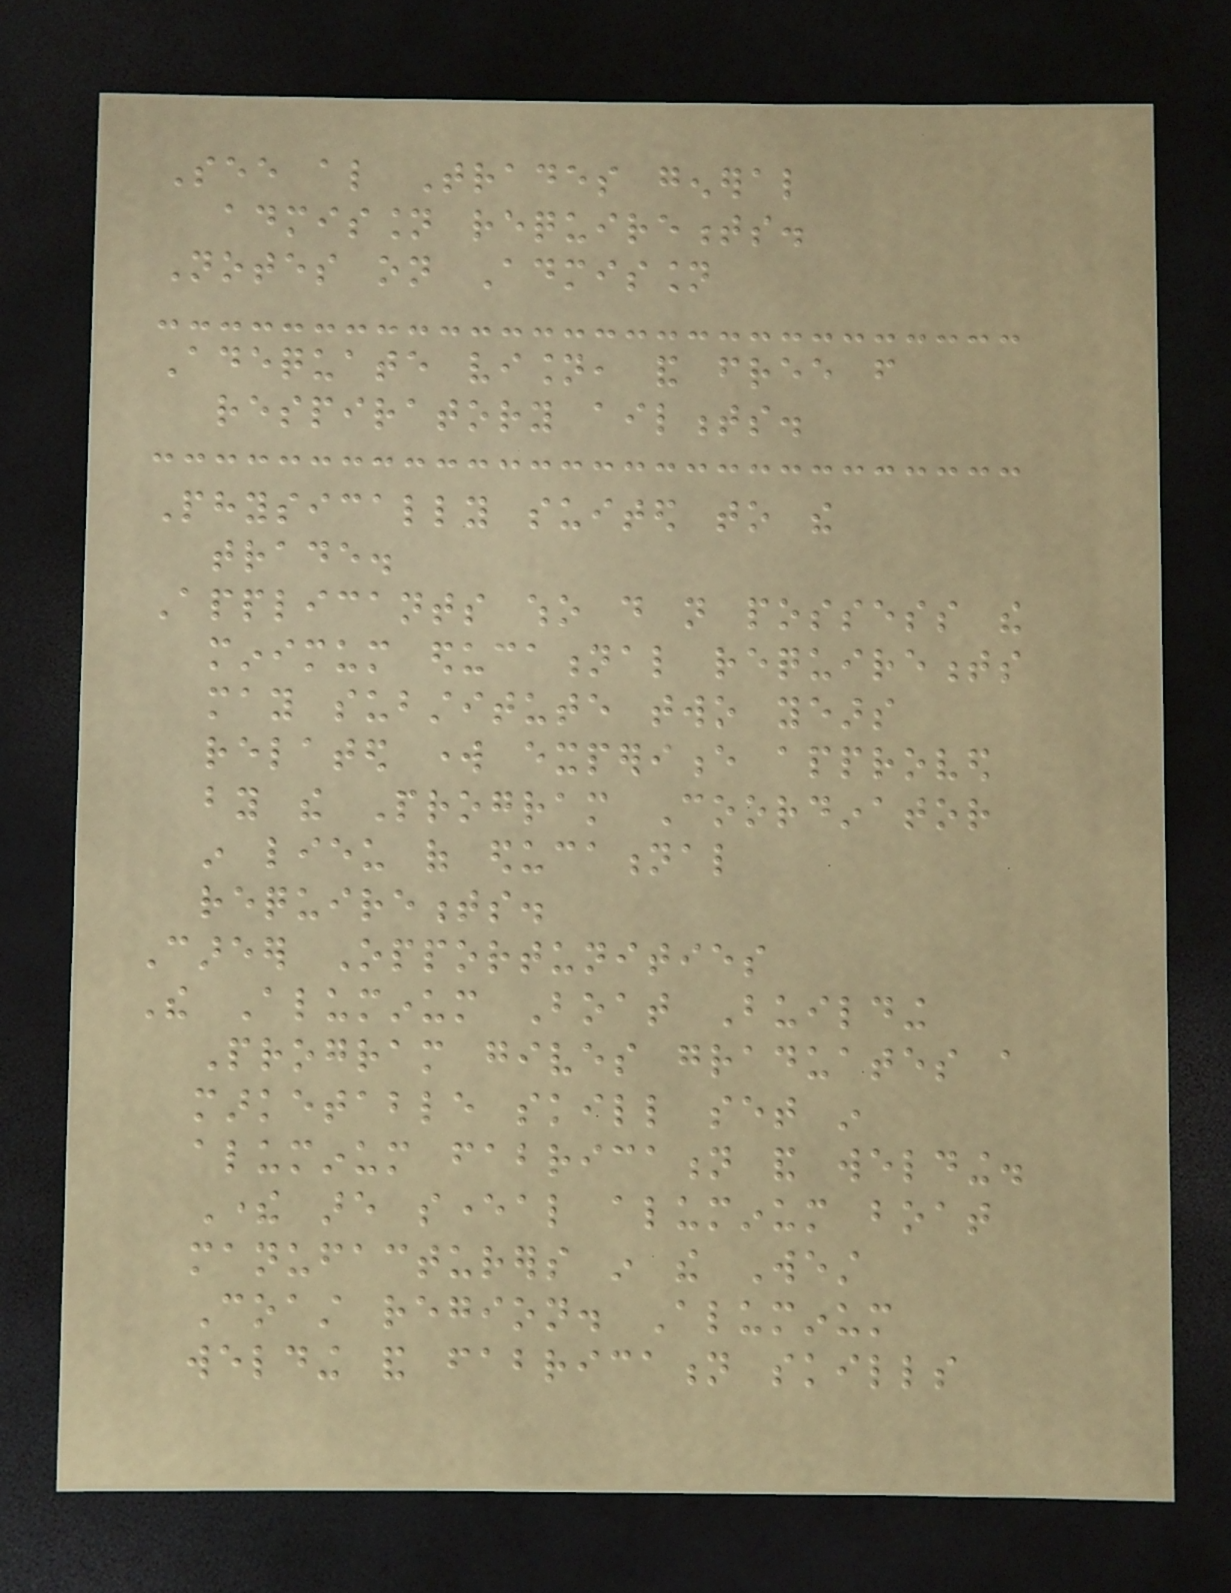See also Trades general
admission requirements.
Notes on Admission
Adequate vision, and free from
respiratory ailments.
Physically suited to the
trade.
Applicants who do not possess the
minimum educational requirements
may substitute two years
related work experience approved
by the Program Coordinator
in lieu of educational
requirements.
Career Opportunities
The Aluminum Boat Building
Program gives graduates a
marketable skill set in
aluminum fabrication and welding.
There are several aluminum boat
manufacturers in the West
Coast region. Aluminum
welding and fabrication skills
